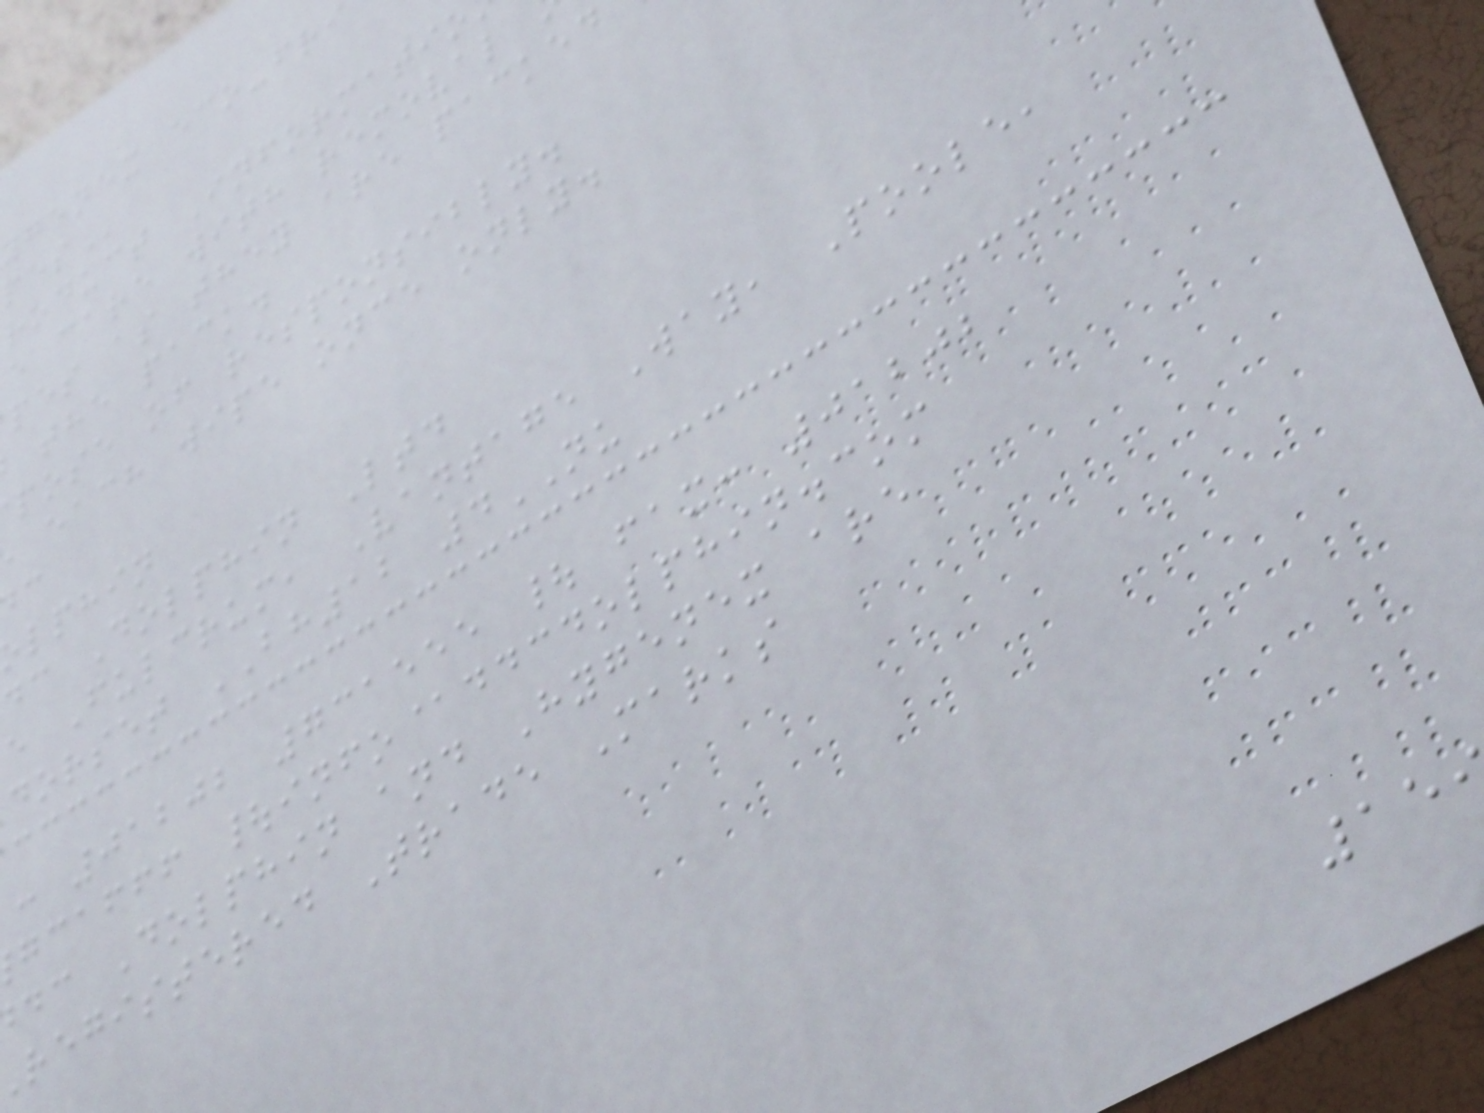roduct Informatio
e care with removal
pes as they are packed
the pack.
pose of responsibly.
each wipe once only.
lphin
dc Dolphin Ltd
e Fulcrum, Vantage Way, Poole,
dorset BH12 4NU
: 01202 731555 | fax: 01202
gcafff |info@ddcdolphin.com
dc Dolphin and Hygenex are
registered Trade Marks
